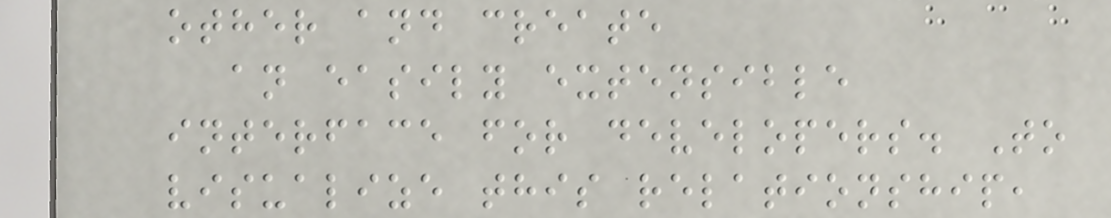other and create
an easily extensible
interface for developers. To
visualize this relationship,
